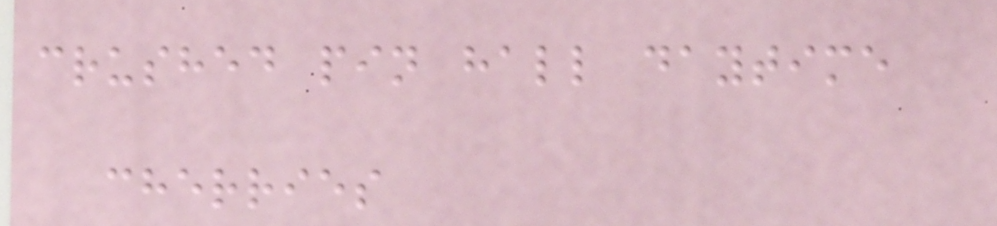crushed pin hall daytime
cherries
